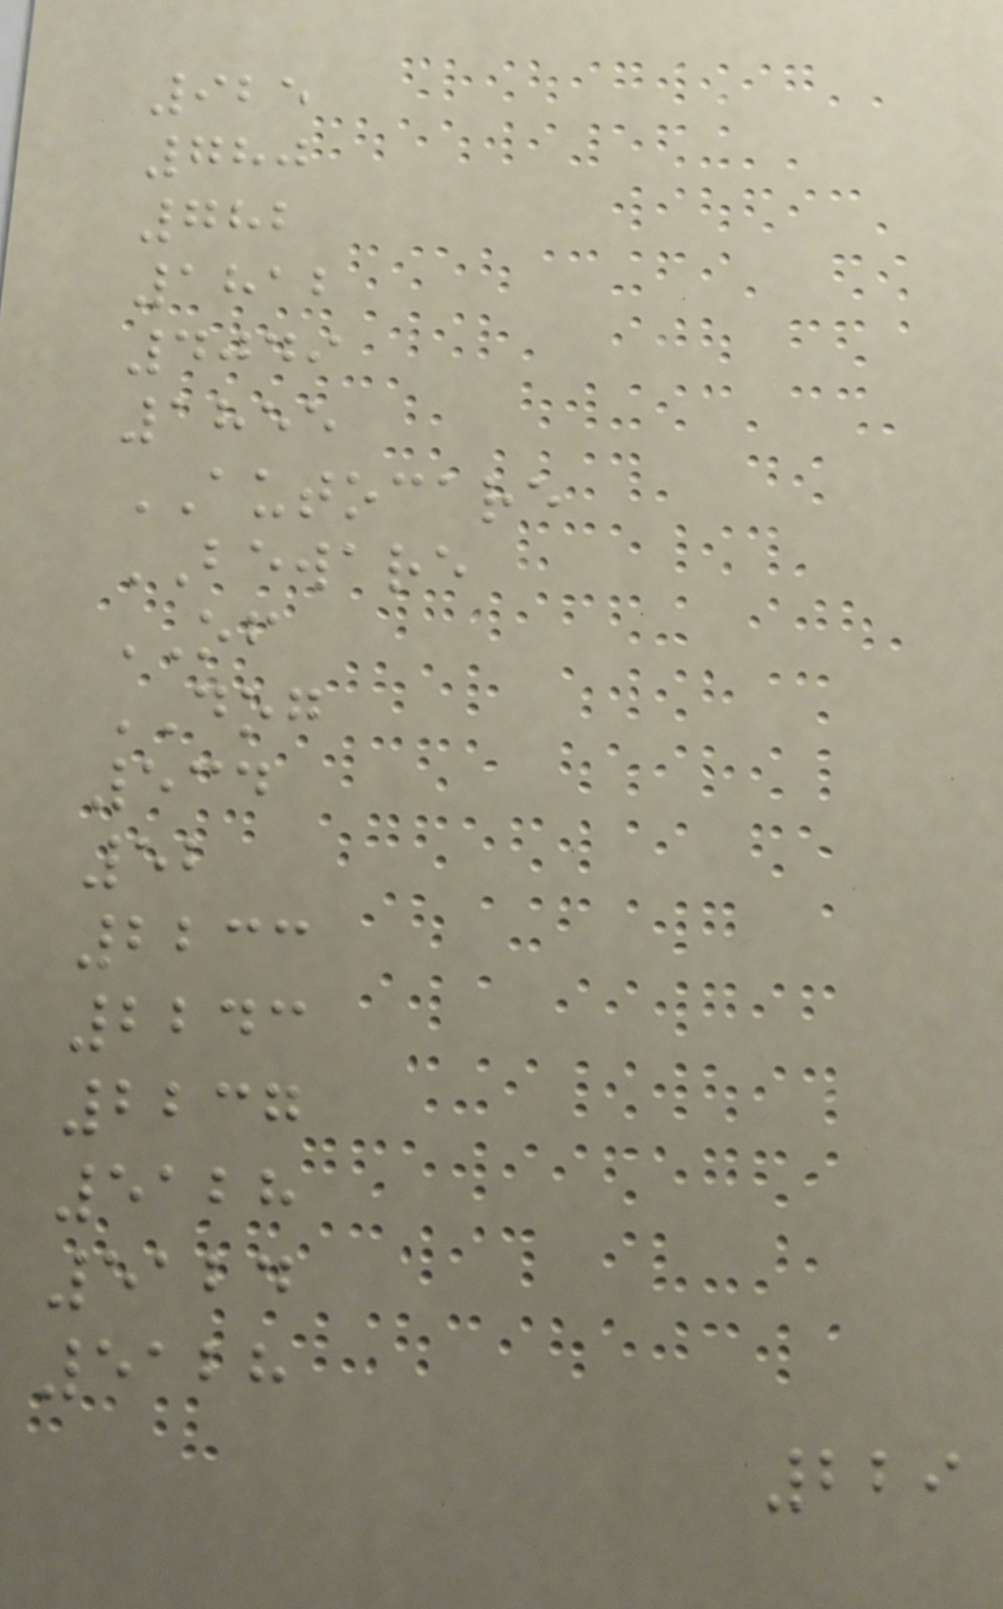925
780
782
1812
4049
1855
AUTOCARE
BEWARE
OF
DOG
534
52
2233
2243
2237
5128
5124
5128
229
